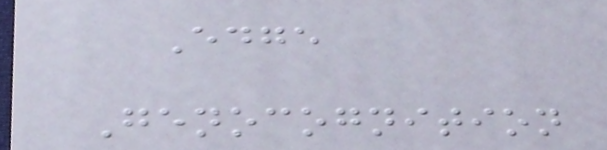Edge
Genocognition
